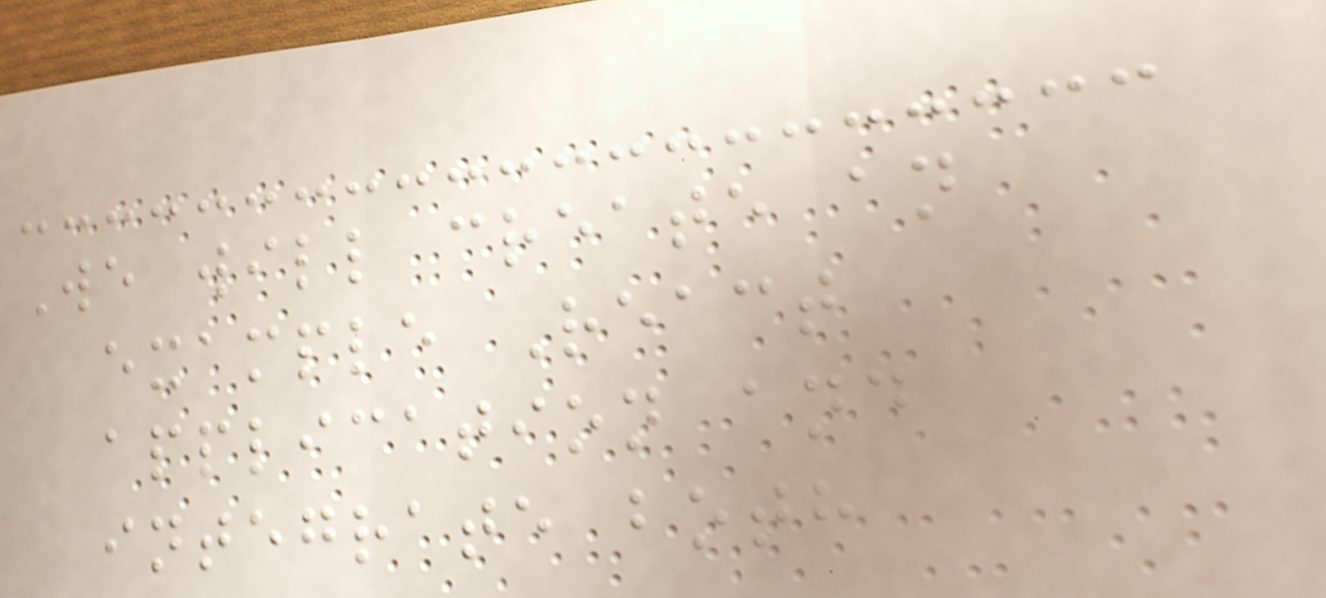We will create an
example React
application and
integrate both
